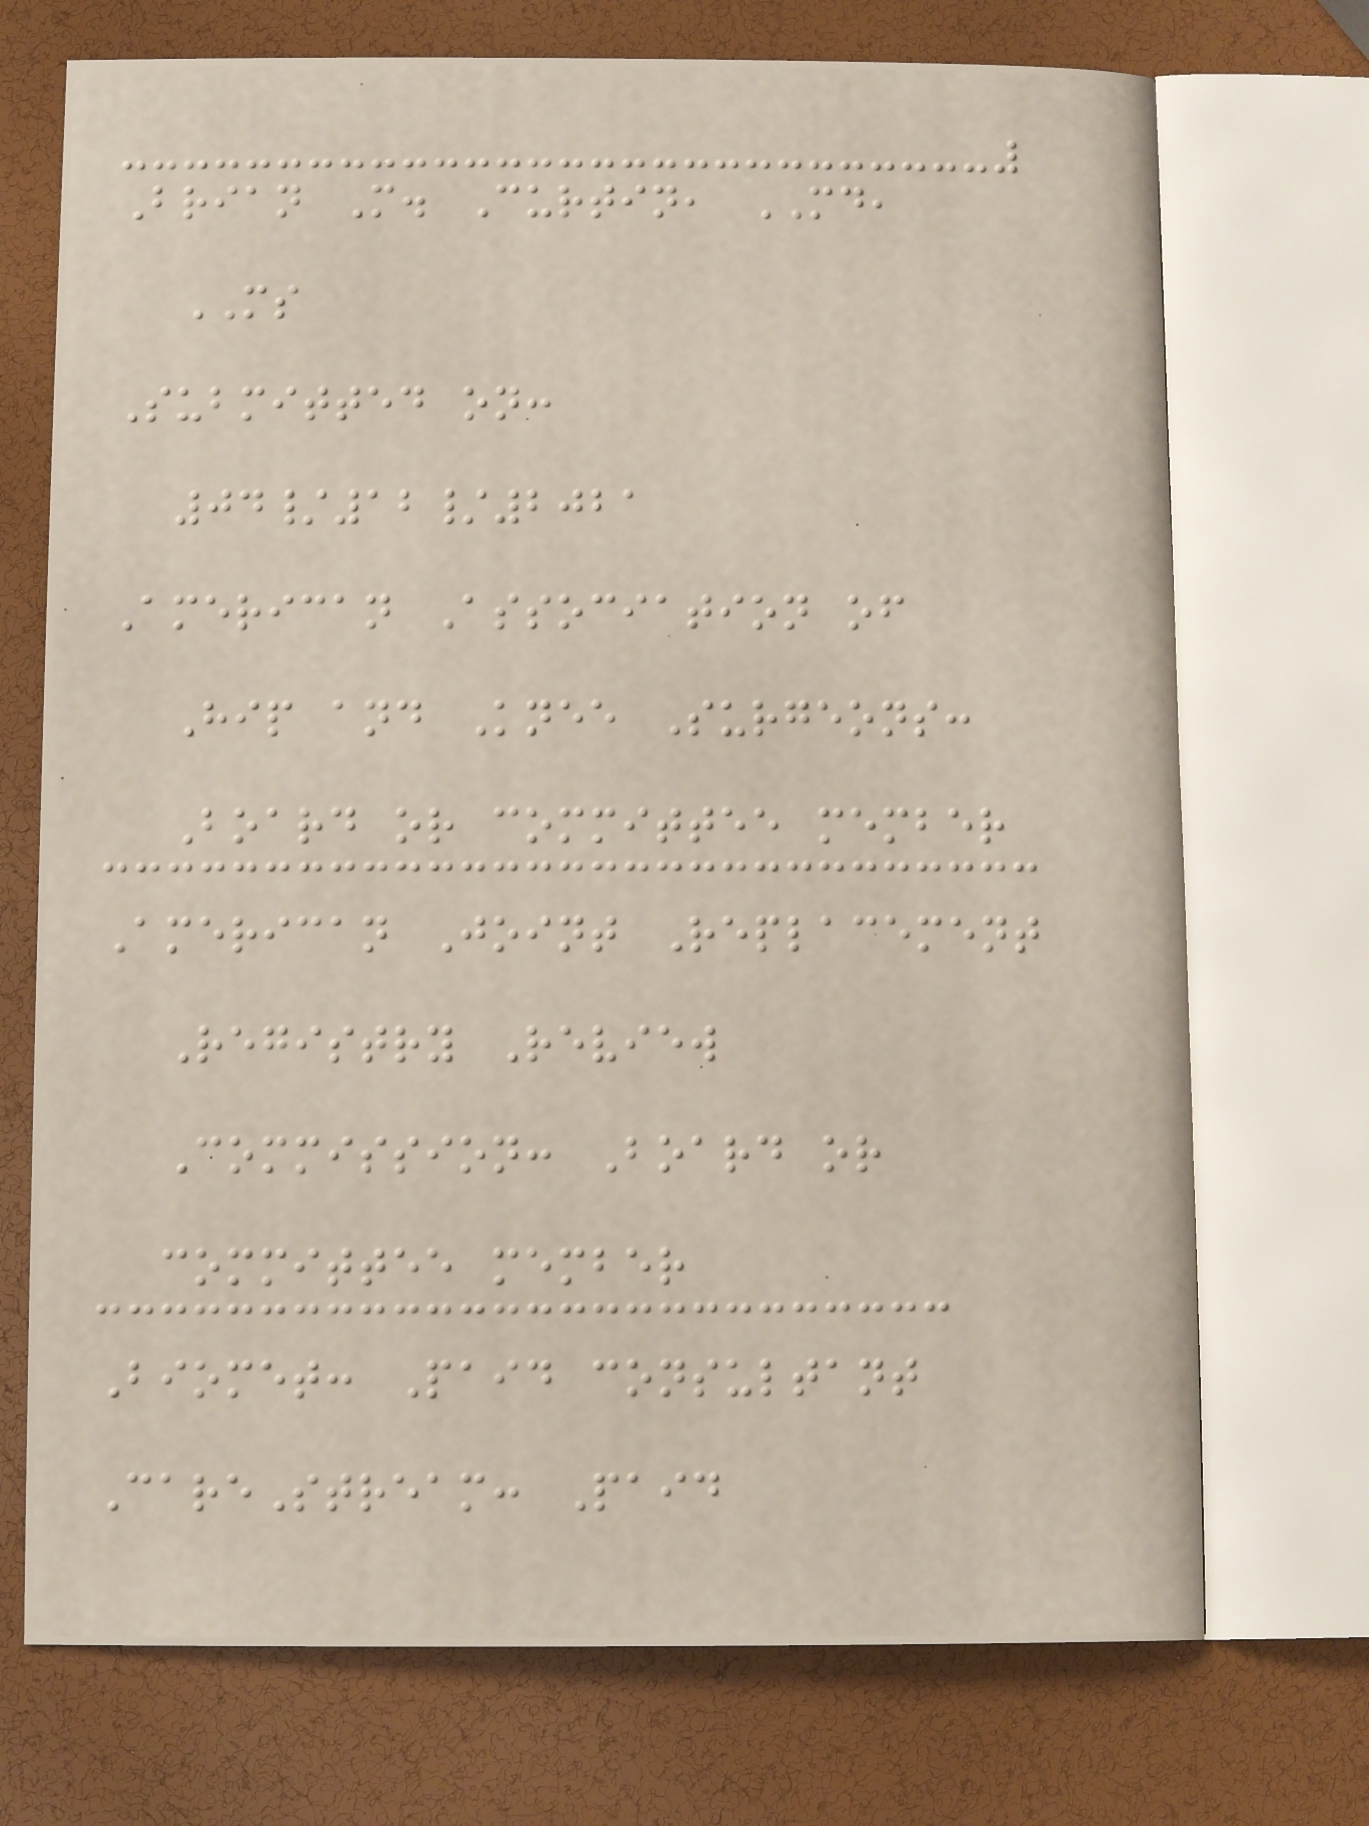Brian M. Curtin, MD,
MS
Submitted on:
04/12/2021
American Association of
Hip and Knee Surgeons:
Board or committee member
American Joint Replacement
Registry Review
Commission: Board or
committee member
Biomet: Paid consultant
CareStream: Paid
